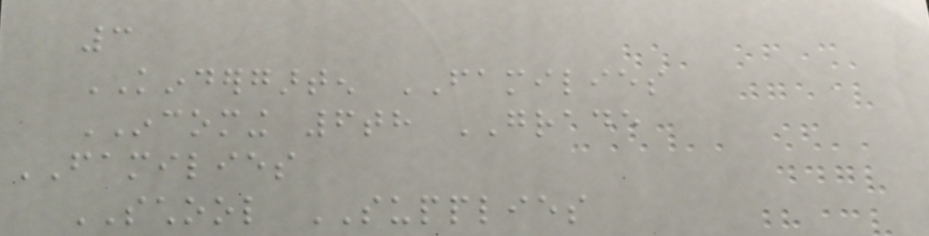3
KINDERGARTEN FAMILIES
INCOMING 6th GRADE
FAMILIES
SCHOOL SUPPLIES
